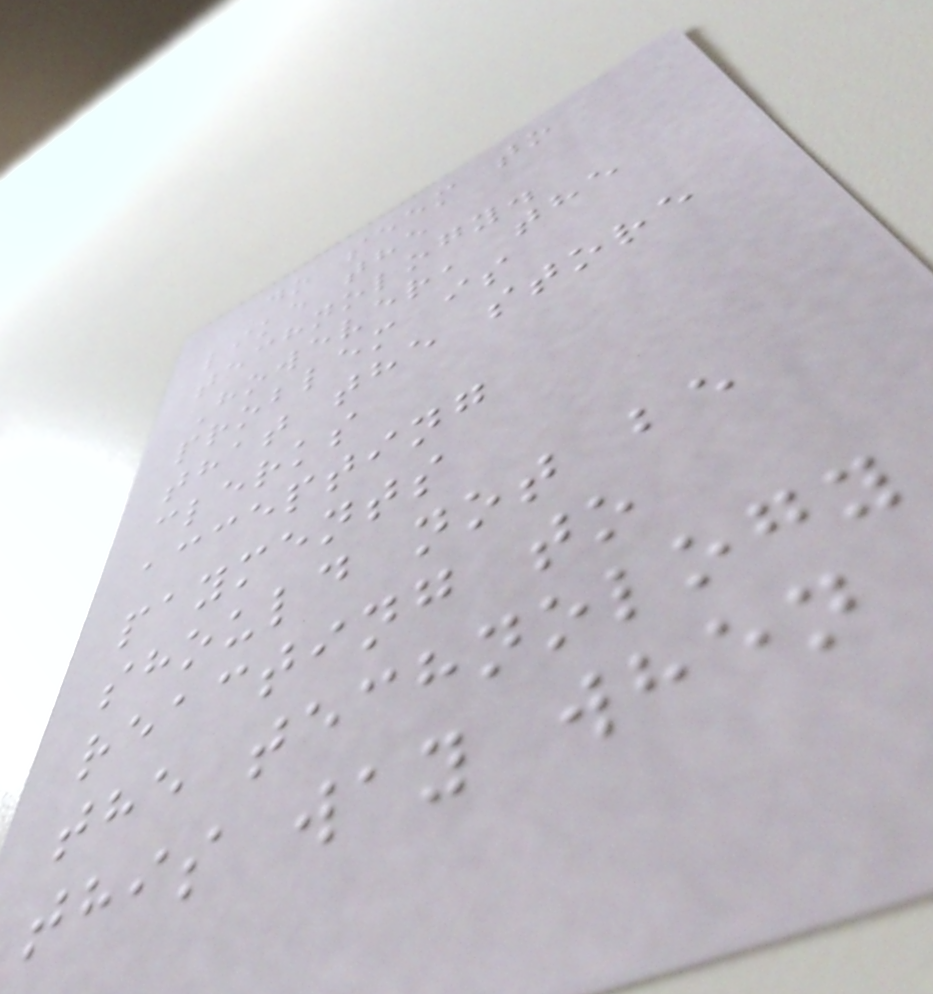do seem to
like the
technology.
However, the
problem is
that the store
clerks
accepting
payments
should not be
reacting to
the technology
this way when
